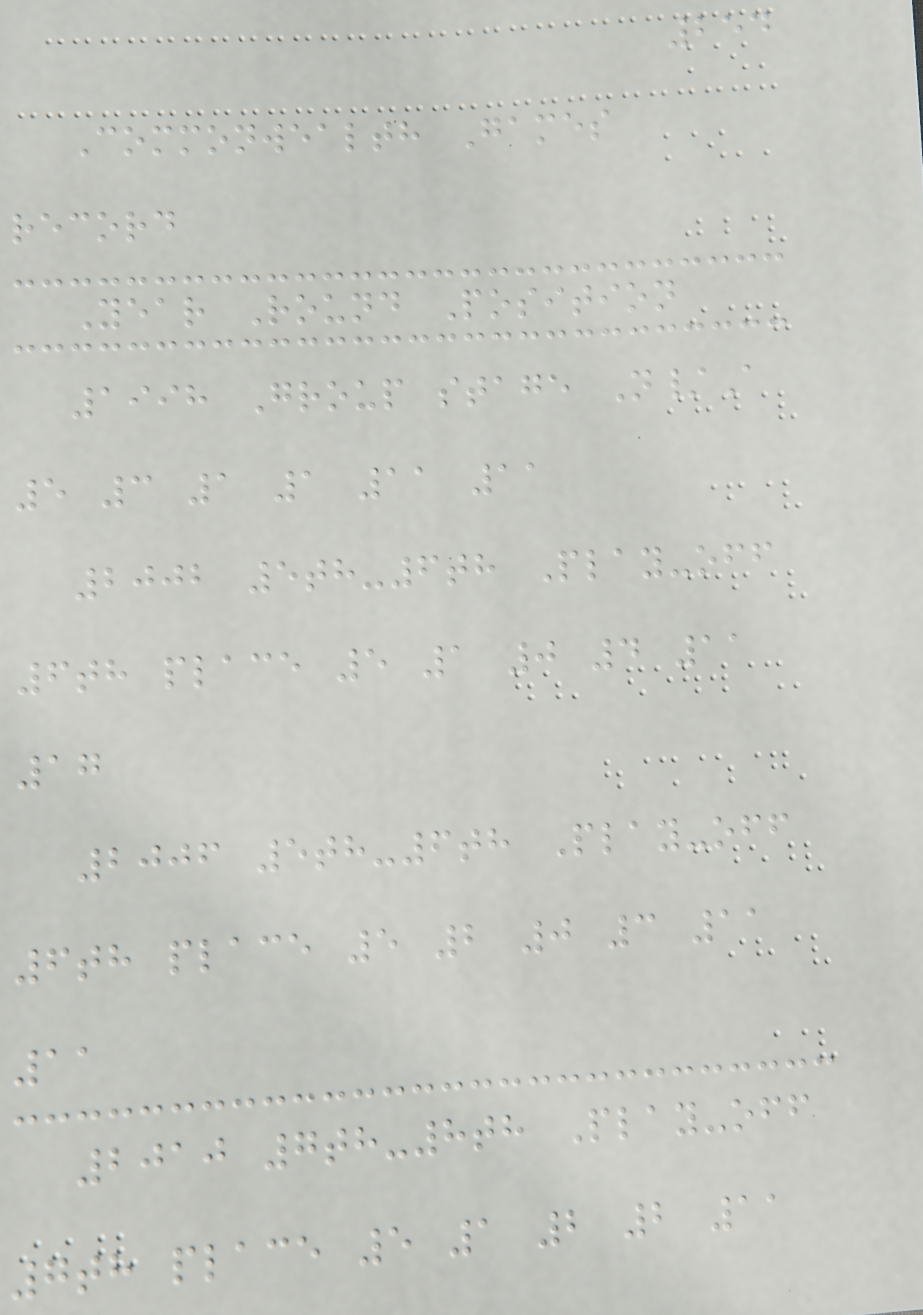254
Commonwealth Games
record
Year Round Position
1998 Group stage N/A
5 3 1 1 11 11
2002 5th-6th Play-off
6th place 5 1 0 4 11
17
2006 5th-6th Play-off
6th place 5 2 0 3 11
11
2010 7th-8th Play-off
7th place 5 1 2 2 11
